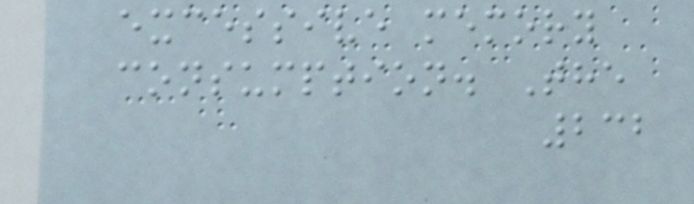excessive memory
consumption. The
232
